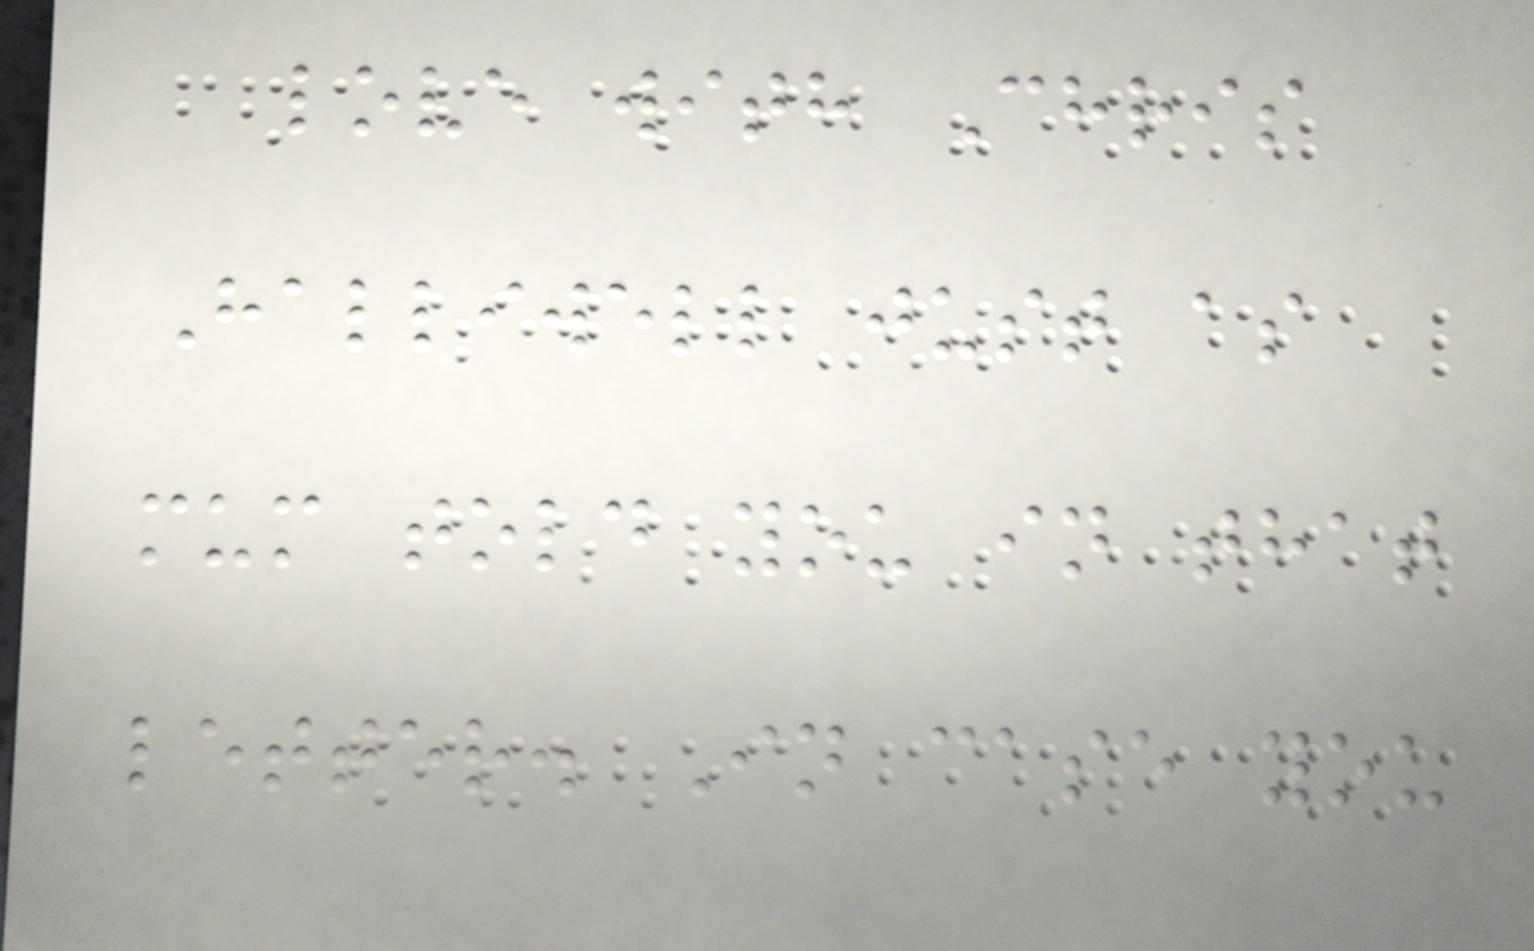love with Chris
Halliwell just as
mum told you in that
letter. In case you
